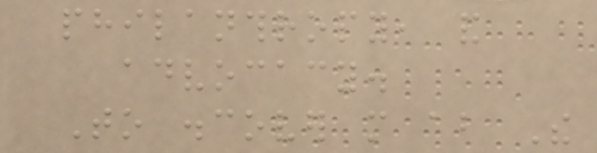philanthropy, and
advocacy.
To discover more about The
